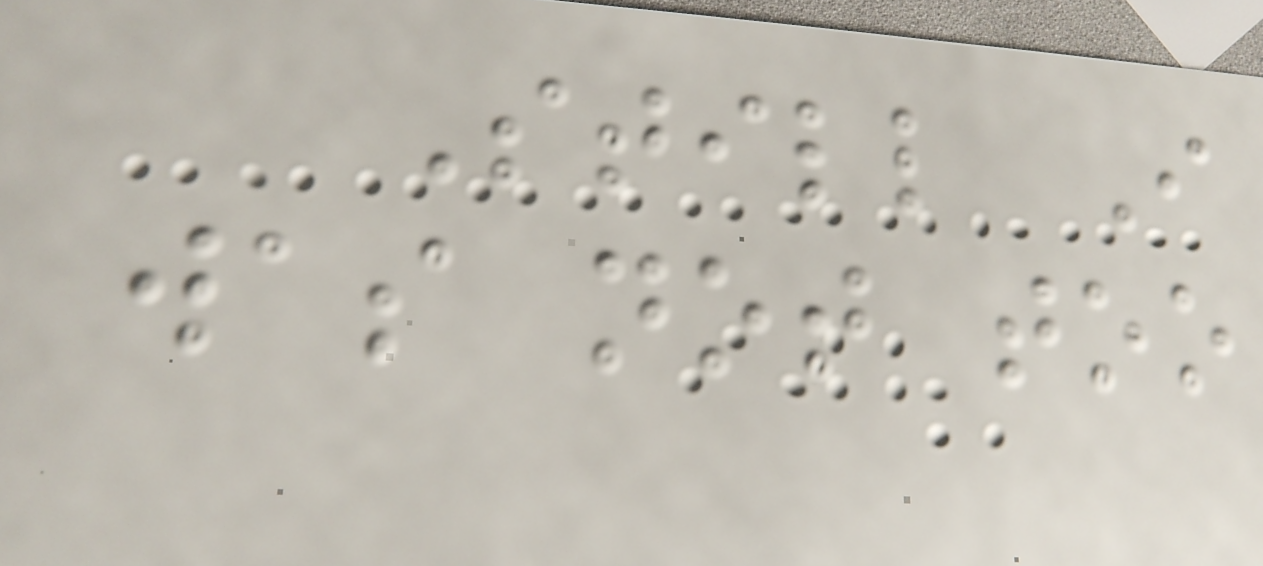Still I
was not too
